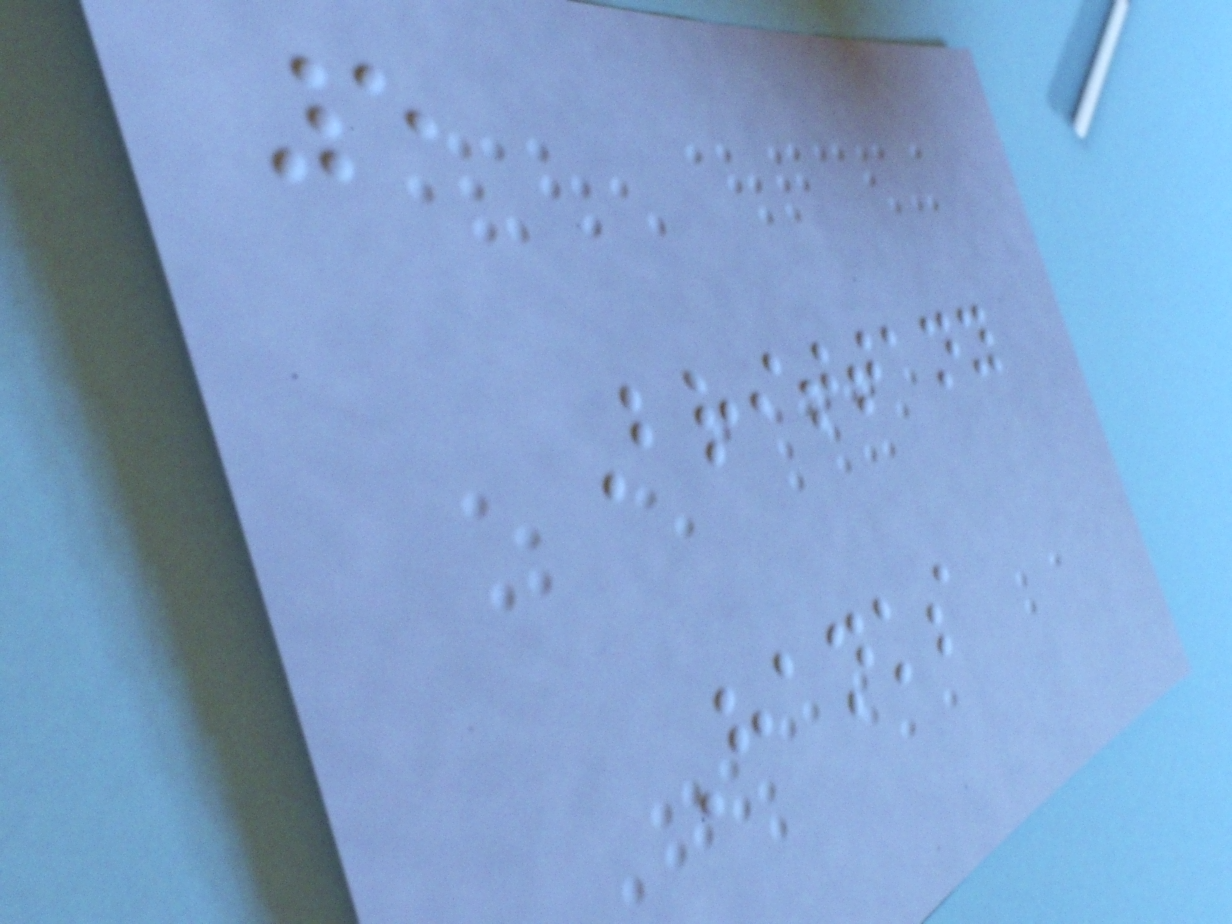5
Brittany
Hanks
